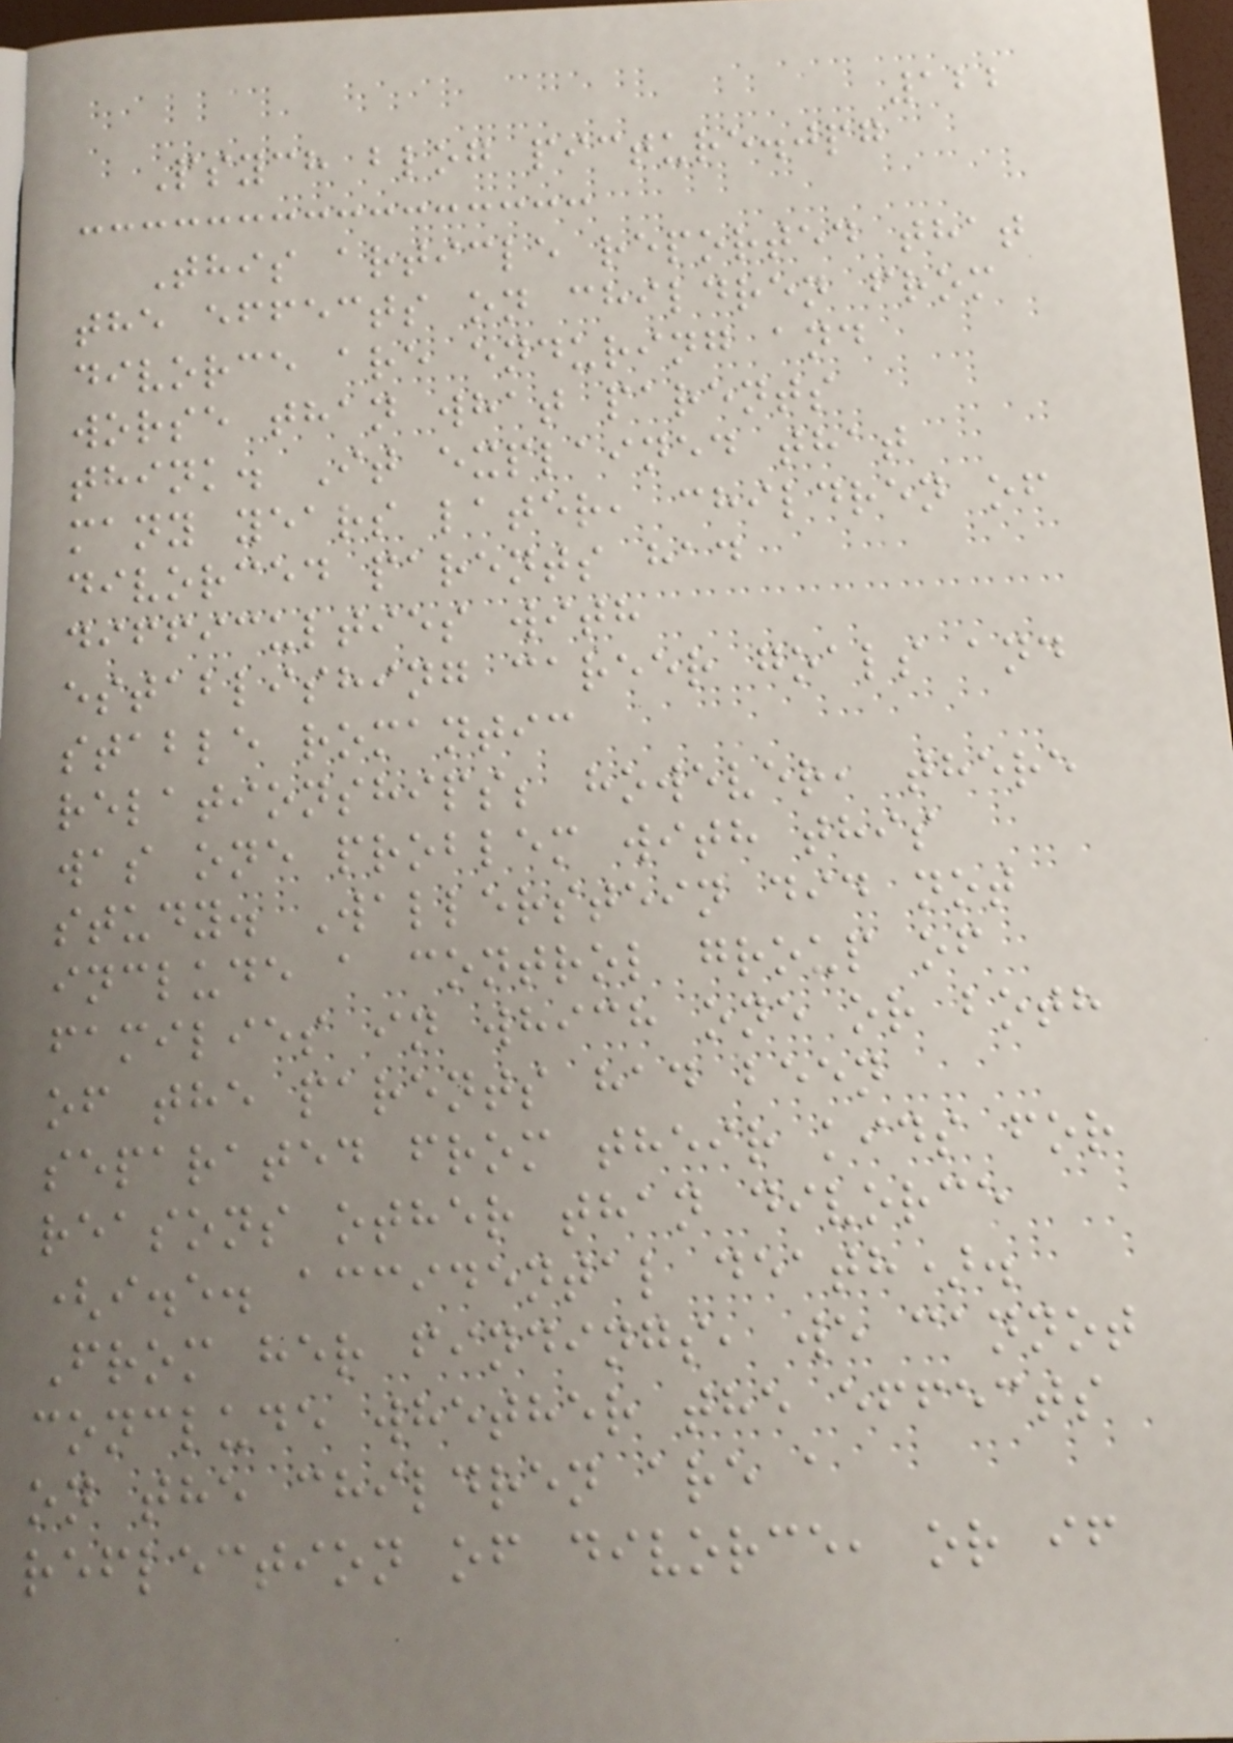122
Psych blog picture.jpg
This article reported that
the effects on children from
divorce are enduring and
worse than what parents
think. It explained that
many years later, children of
divorced parents had
difficulties with
establishing career goals and
stable romantic
relationships; however, there
was one problem with this
study. Wallerstein did not
include a control group of
families in which one or both
of the parents had been
separated from their kids for
reasons other than divorce
(i.e. accidental death).
From her findings, we cannot
conclude whether the effects
on the children are a
reflection of divorce, or if
